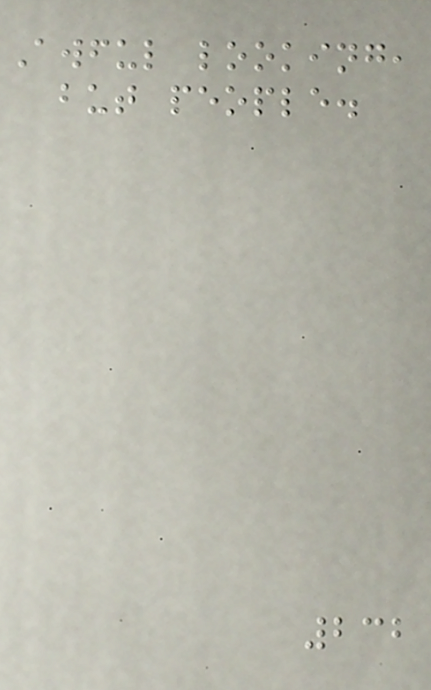Awful looking,
but people.
232
